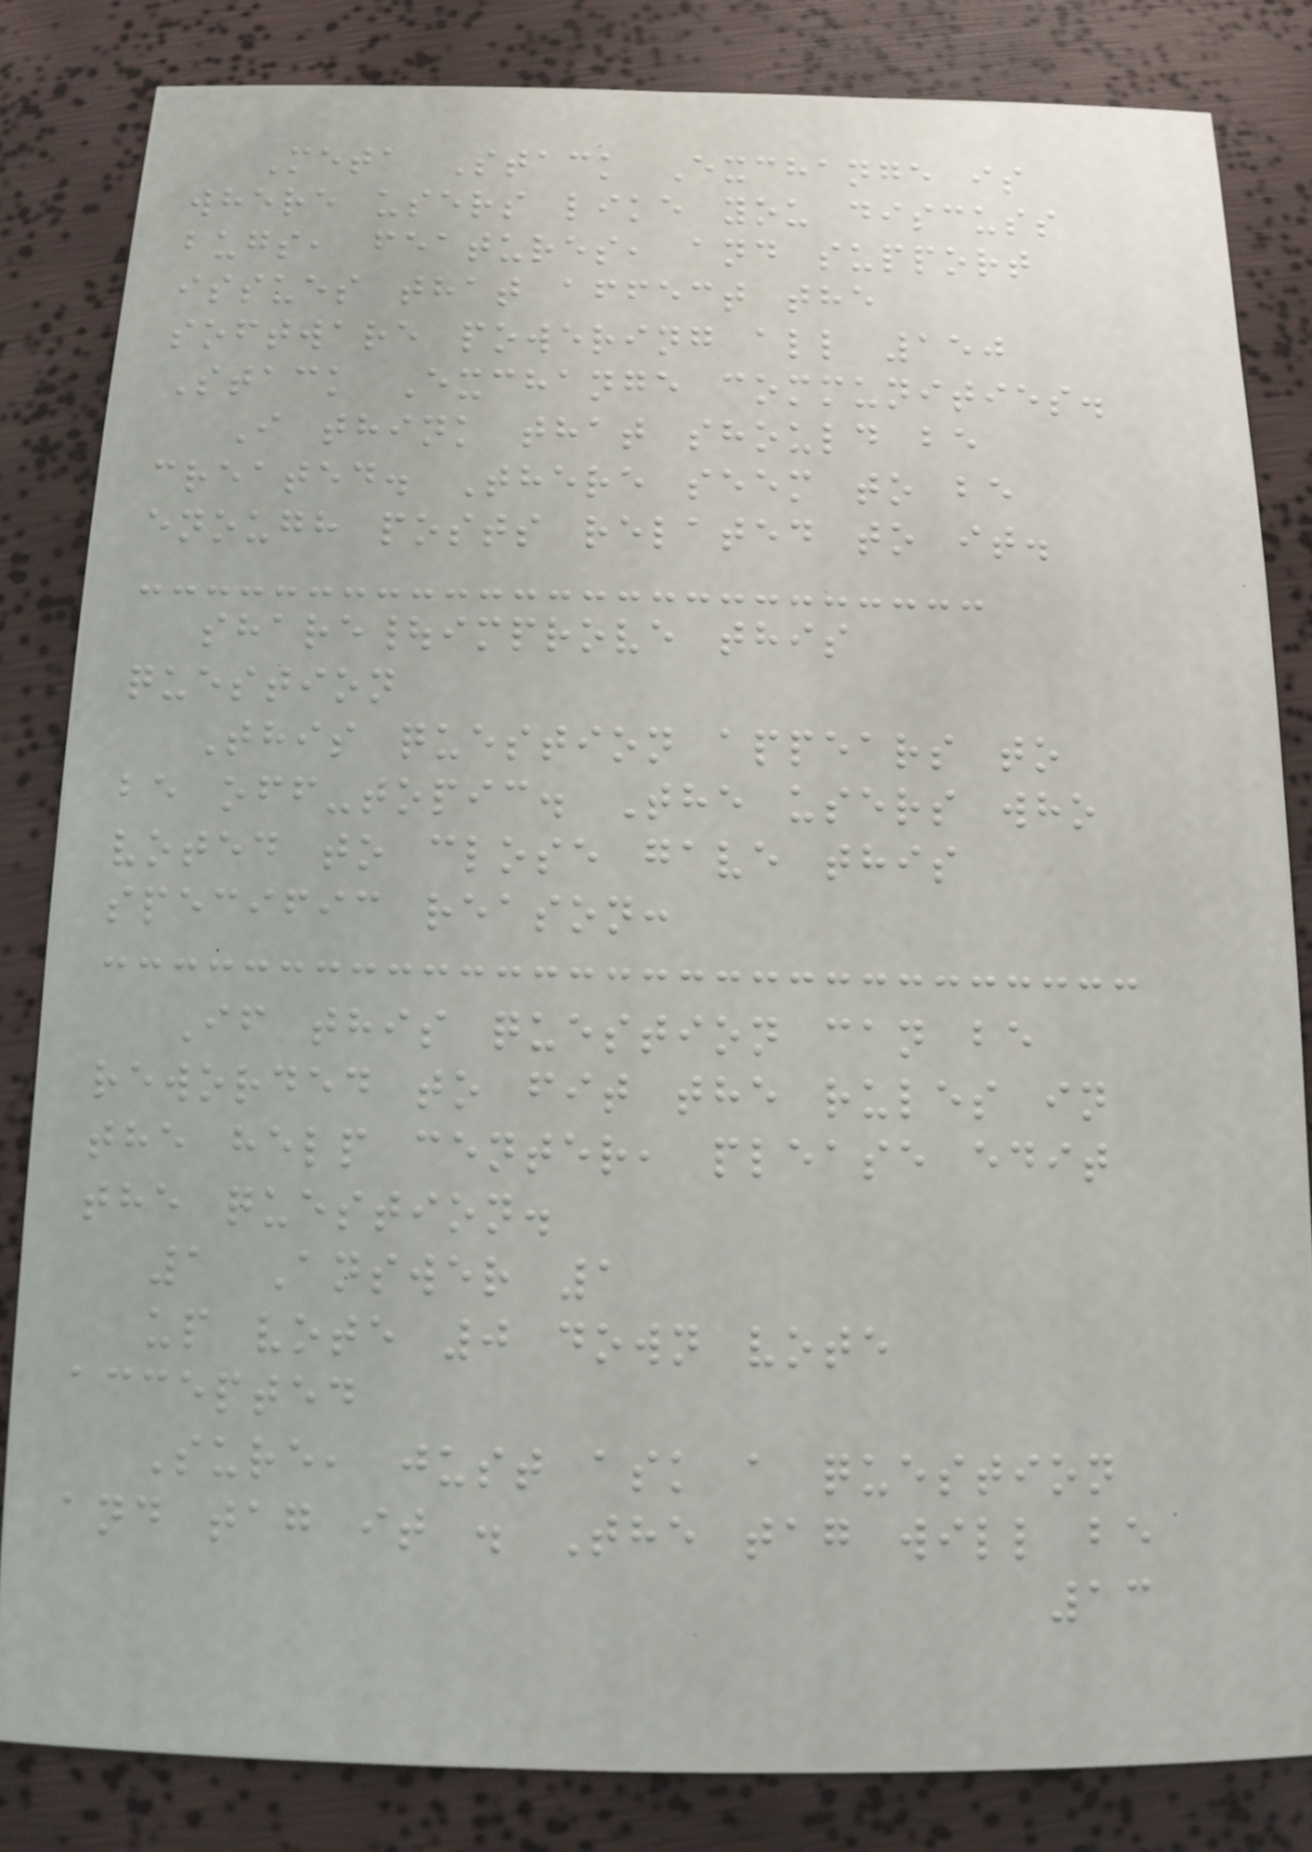Meta Stack Exchange is
where users like you discuss
bugs, features, and support
issues that affect the
software powering all 150
Stack Exchange communities.
I think that should be
created. There seem to be
enough posts related to it.
share|improve this
question
This question appears to
be off-topic. The users who
voted to close gave this
specific reason:
If this question can be
reworded to fit the rules in
the help center, please edit
the question.
1 Answer 1
up vote 0 down vote
accepted
Sure, just ask a question
and tag it . The tag will be
13
